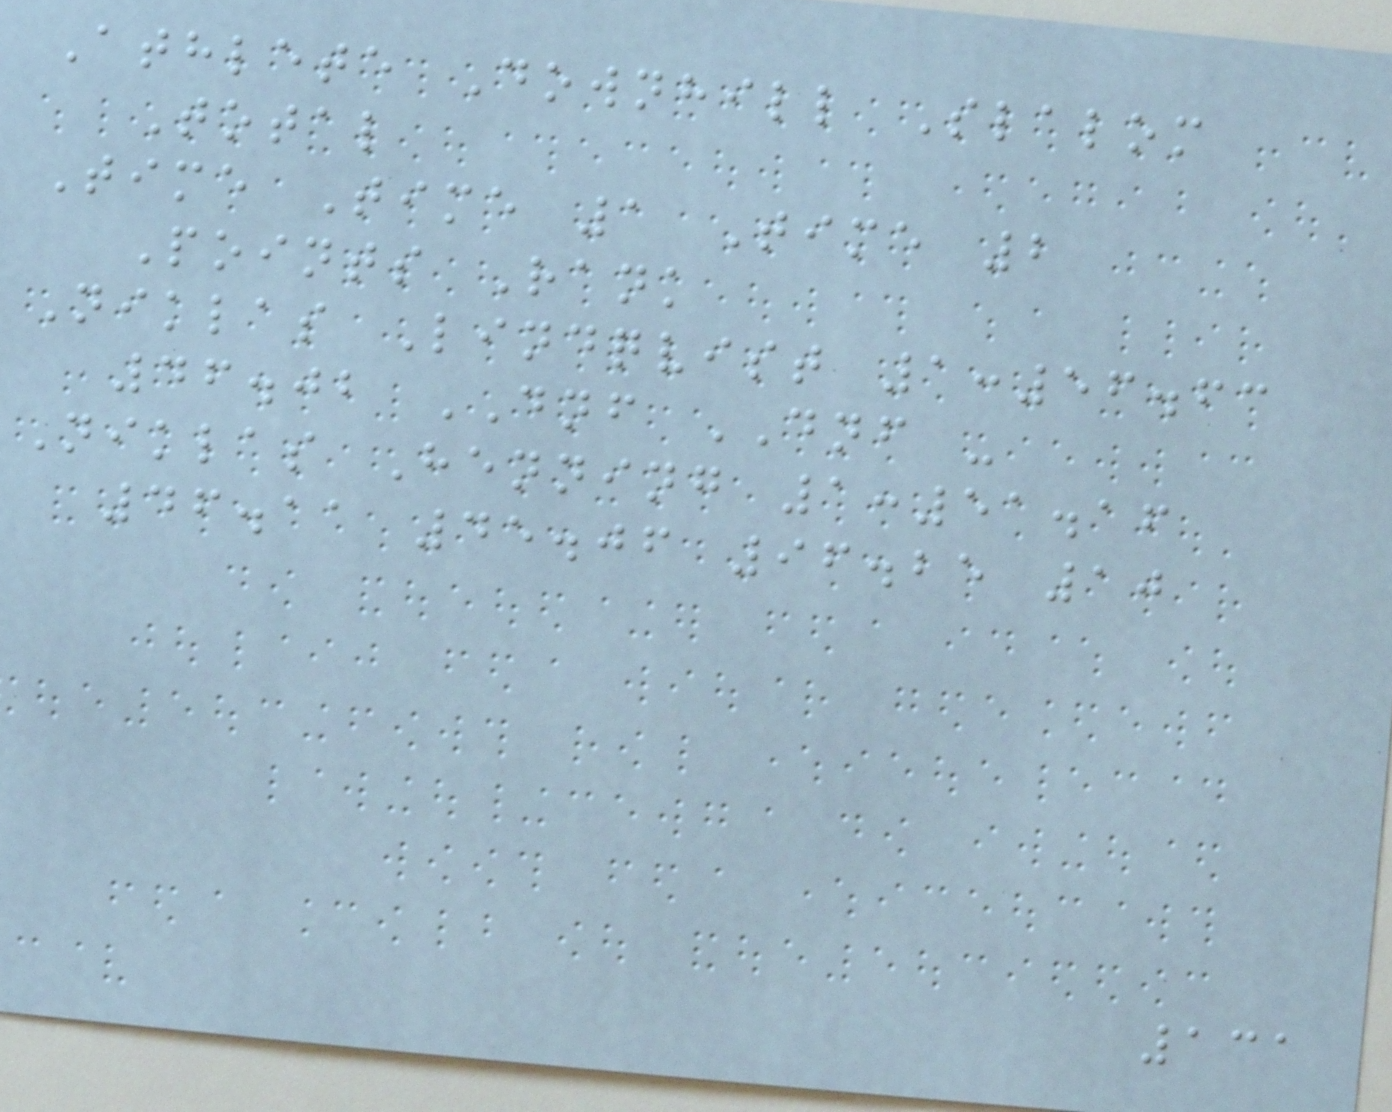Athlete Downhill Slalom
Total
Time Time 1 Time 2
Points Rank
Niklas Lindqvist 1:56.63
46.02 DNF DNF -
Niklas Henning 1:51.16
46.11 45.06 96.25 10
131
